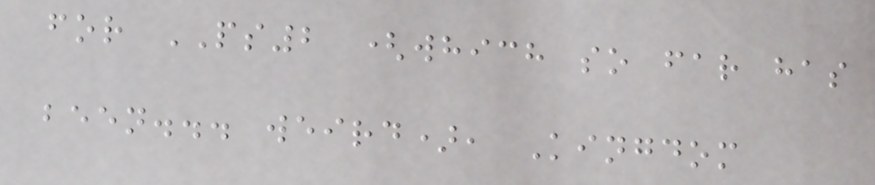for PS2 (which so far has
been... weird), Kingdom
